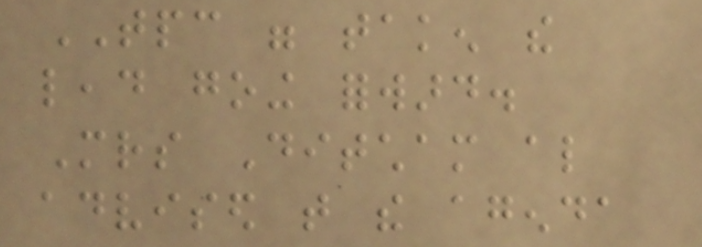TPC were taken the
lead going forward.
Mrs Ditcham also
advised that the agenda
